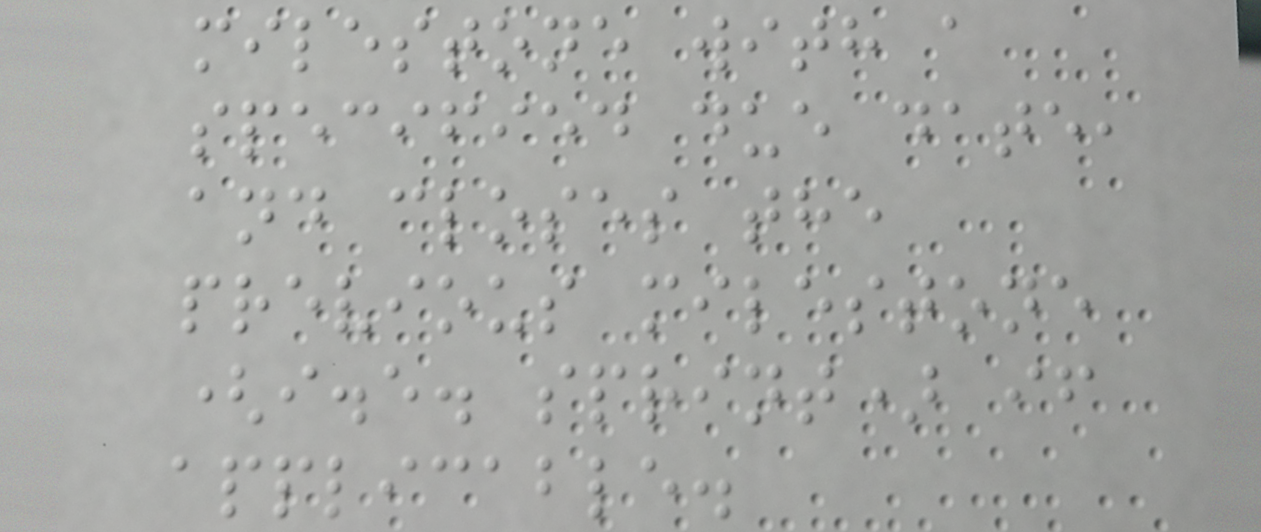milestone with a
specified due date,
and closes the
previous milestone
(i.e. sprint) if
applicable.
